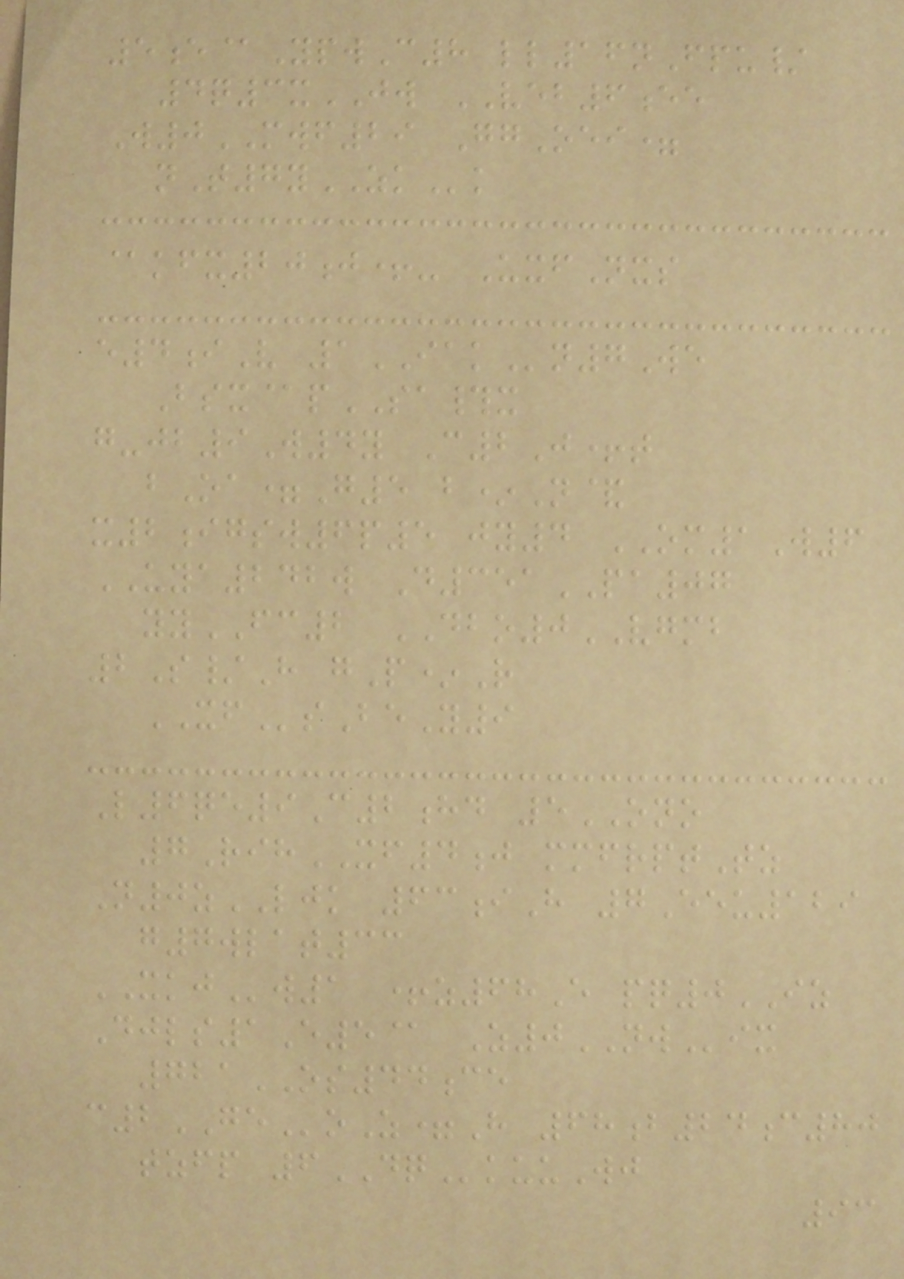5e@YpwC8 ll16nFpu/
4q3xJW VEB6ee
W0MWF29 GgOei=
nT7yZKk
@kfx20j+- UxfNxs
e4iV 1IAKn7We
Bsx@pSA#x
g-jb9W4y C2J+t
bOa=G5 b*N&
x2igsw6p5 jy4 OM1W6
UYA242w D351PA07
yyFC2 DBO0VGMB
2S/H gP*R
XFsBeY9
L6qe9C2hd 5ONO
7RihXF4j mmfrptTz
N0zLJK 63iH 7Eeu129
g7wlat33
XKJw1 +z68E pq0IZ
Djls1E5@ Z0NWix
721OS44ce
c2GEoZ=H 68b24c80
tzfp 6DQkuuWj
93
